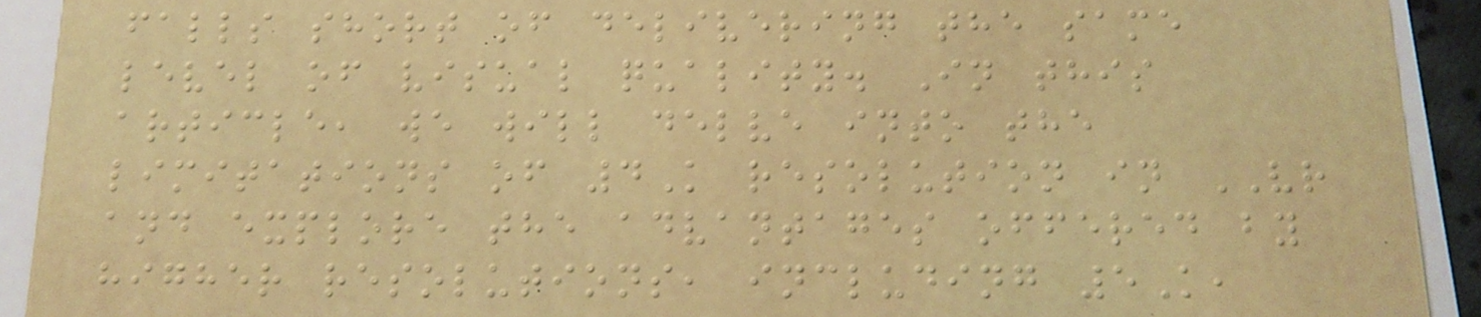falls short of delivering the same
level of visual quality. In this
article, we will delve into the
limitations of 4K resolution in VR
and explore the advantages offered by
higher resolutions, including 5K,
